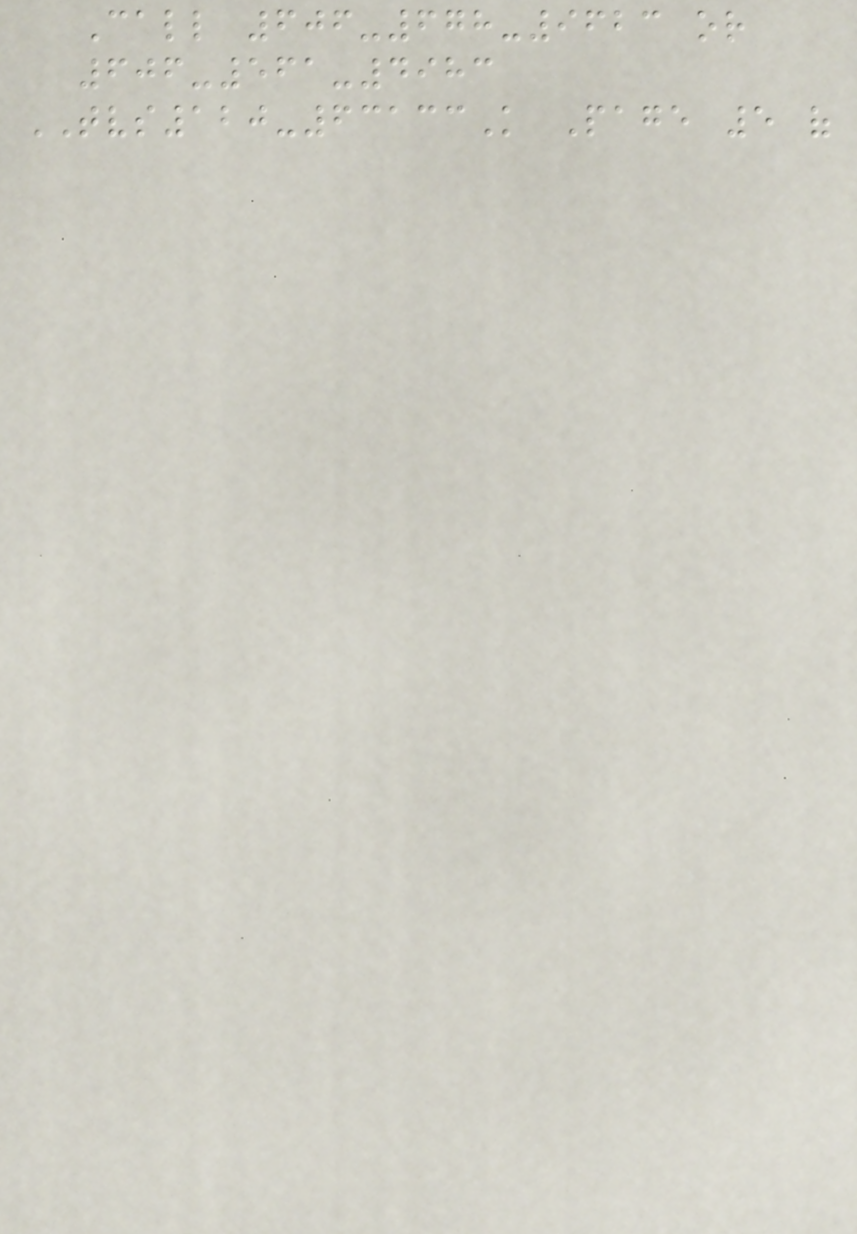Call 606-678-9623 or
606-561-4983
TVS120-63133K Page 5 of
